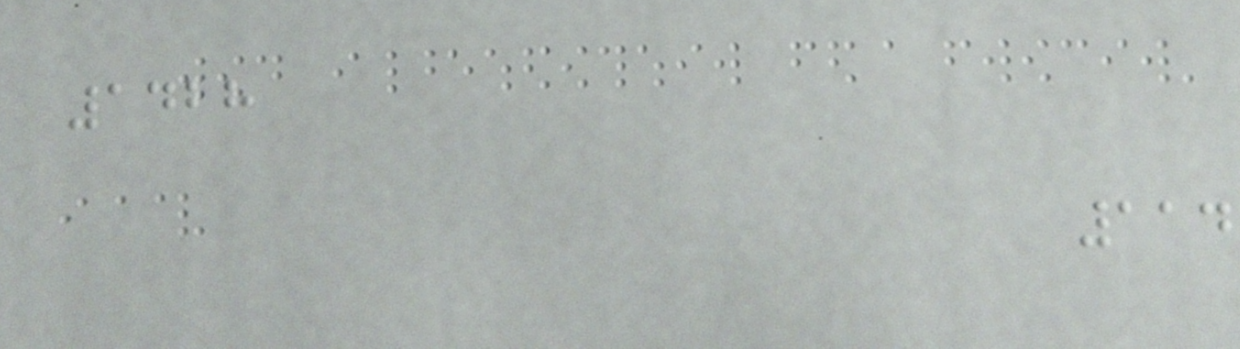1428
114
